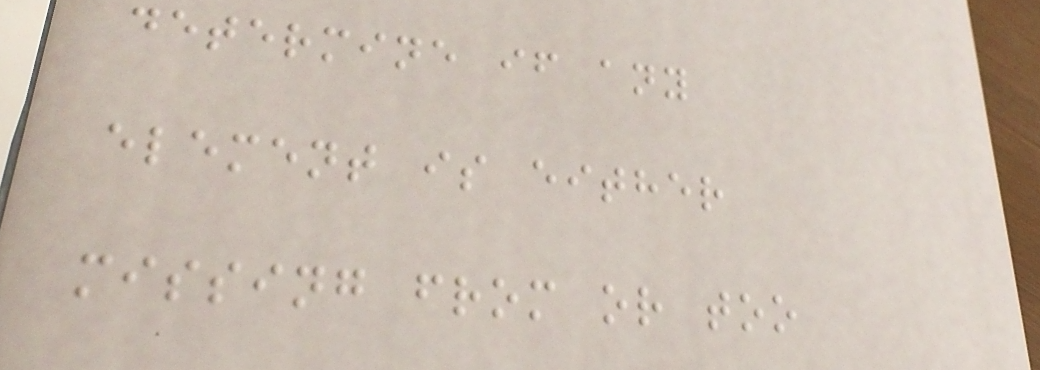determine if any
element is either
missing from or too
